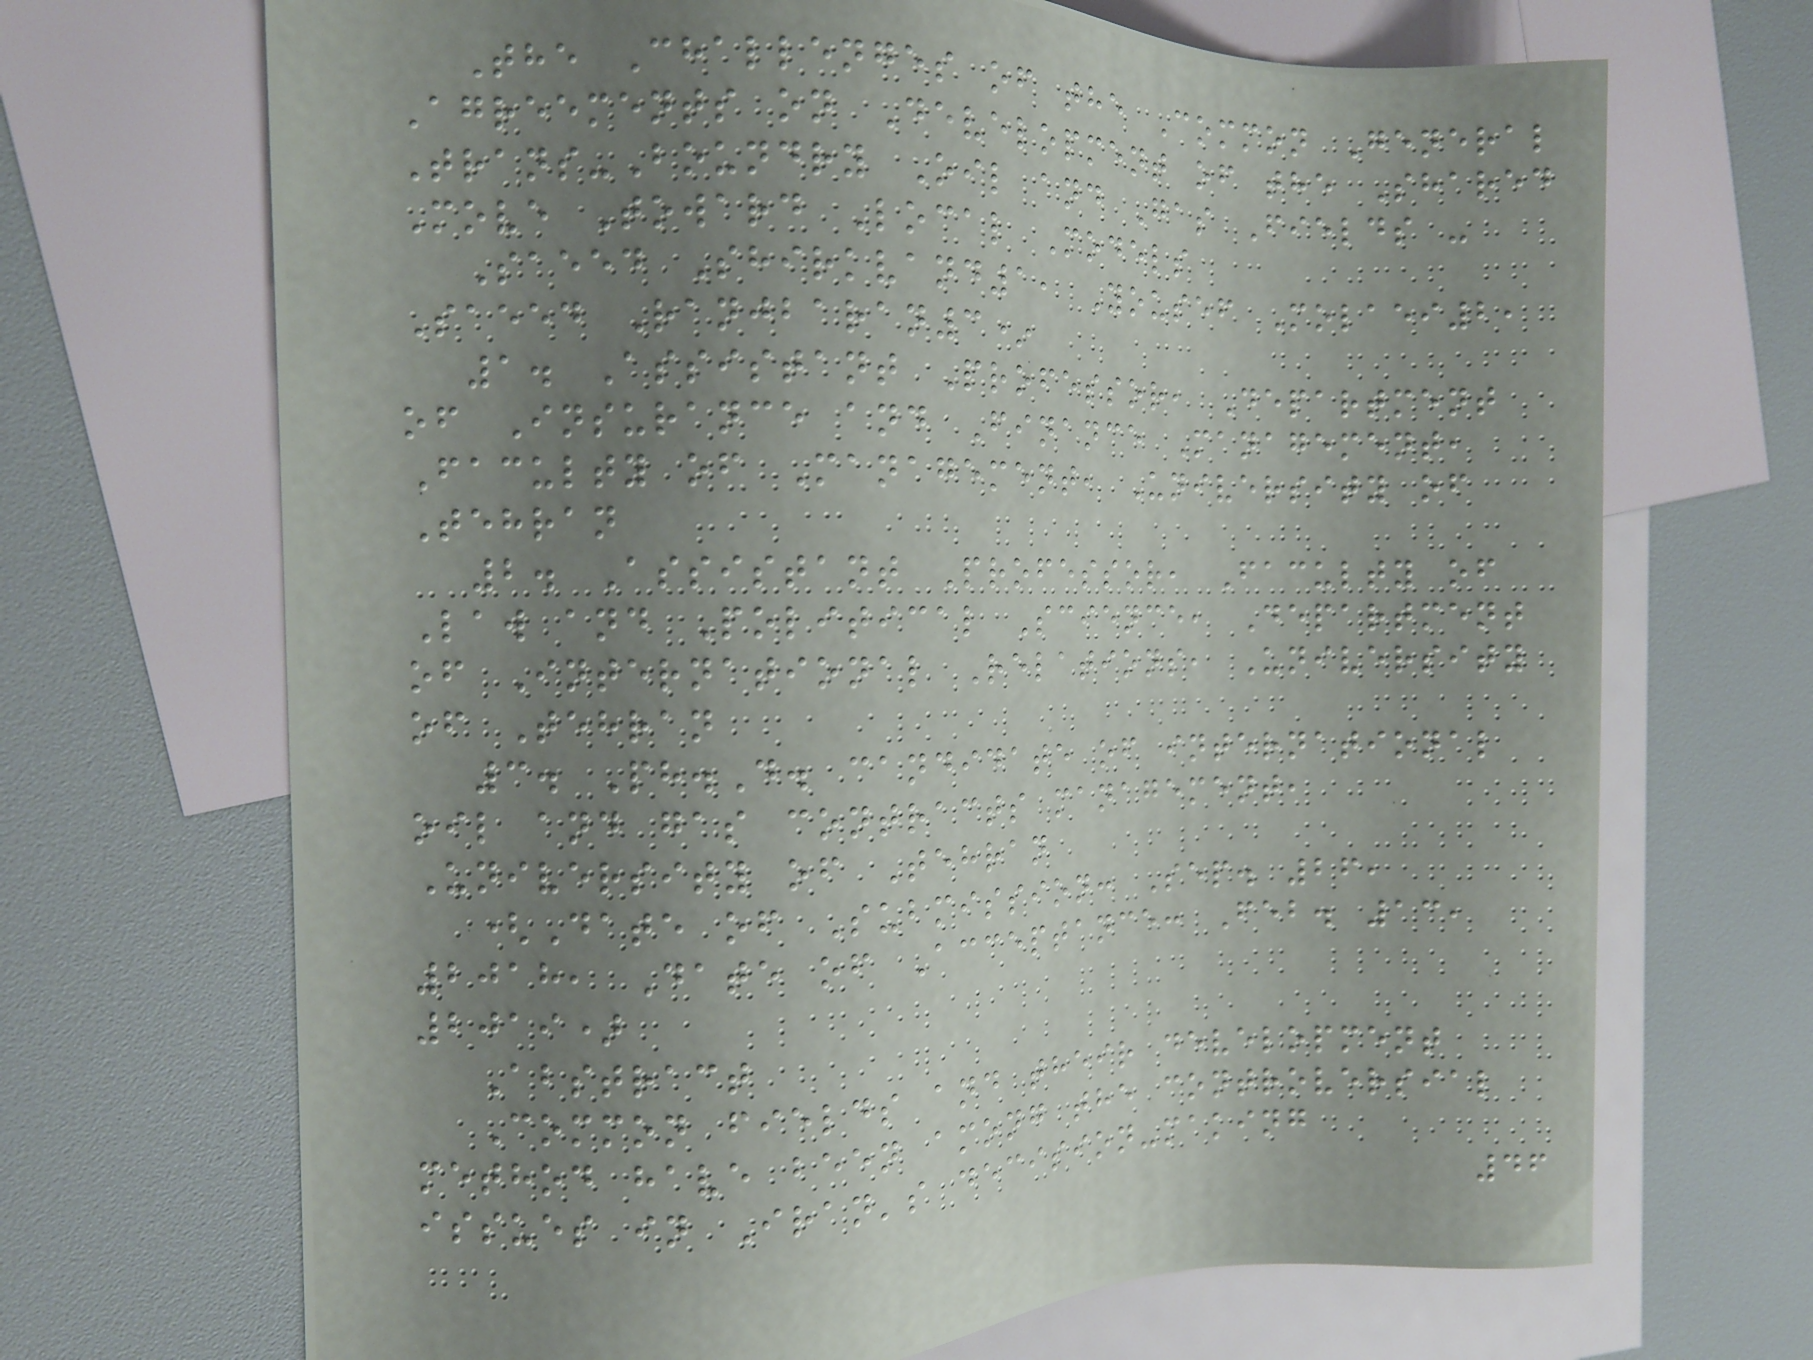The Challenges of the Common General
Agreements on Development of the Shared
Trans-Boundry Oil and Gas Fields -
Move Toward Local Models
Saeed Shirkvand1, Yousef Molaei2,
Saeed Ranjbaran3*
1. Assistant Professor, Department
of Insurance and Finance Management,
Faculty of Management, University of
Tehran
2. Assistant Professor, Faculty of
Law and Political Science, Department
of International Relations, University
of Tehran
3. Ph.D. candidate of international
oil and gas contracts management,
University of Tehran
(Date of Submission: Sep. 26,
2018, Date of Acceptance: Feb. 13,
2019)
Abstract
Common fields and their development
method have been among the controversial
issues in Iran's decision-making
46
